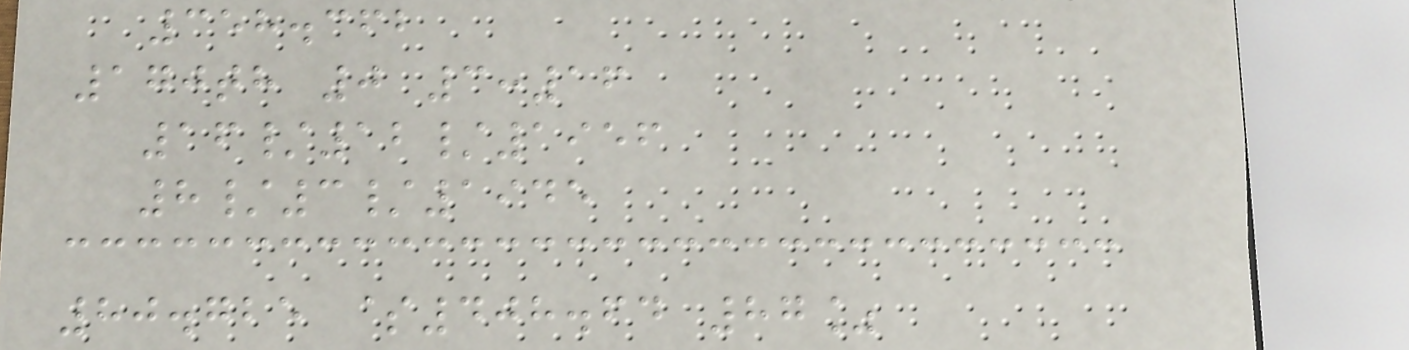358.362
170th 0 3:16
16/12/1956
8/3/1945
80.725 $408.64 87%
